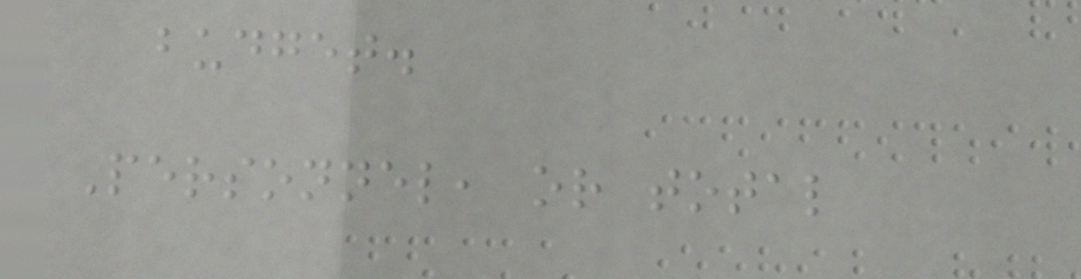budget.
Personnel, or total
